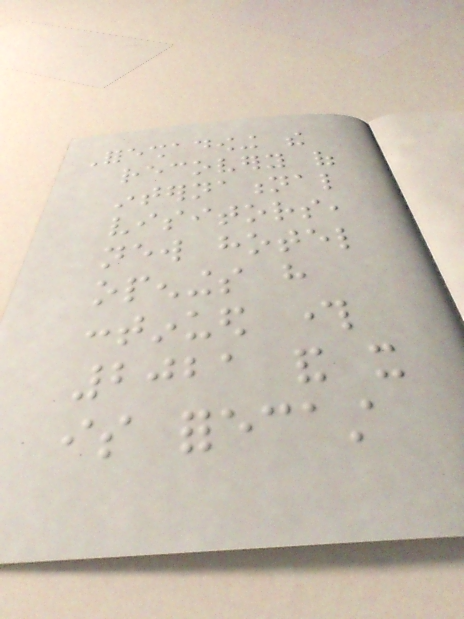Foreshadowing the
recovery of
international
visitors,
new hotel
openings have
continued through
2021 and it
is forecast
